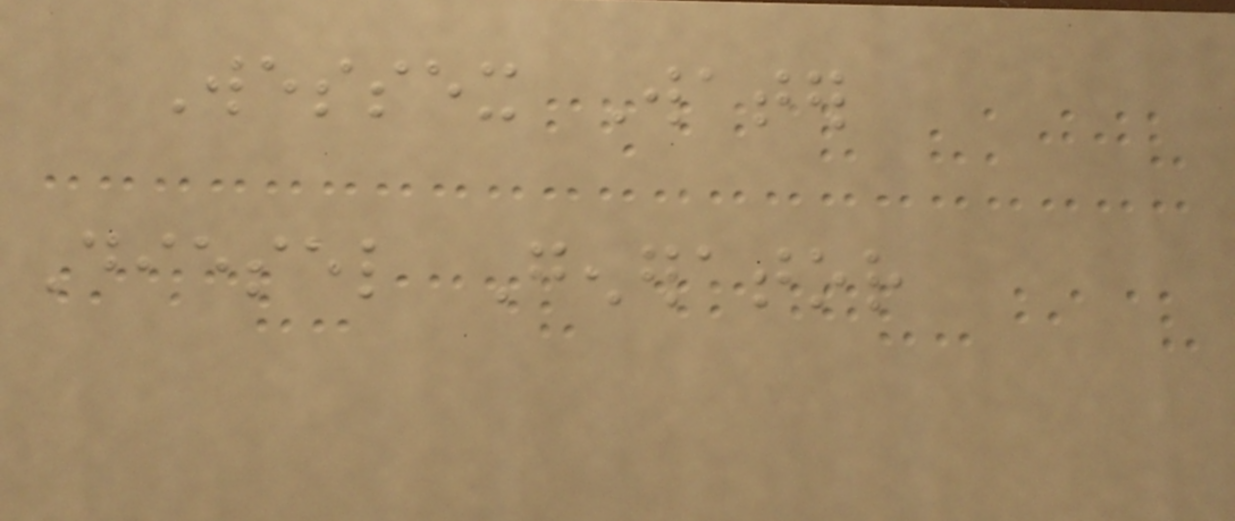Wessex Water
Diesel Generator
